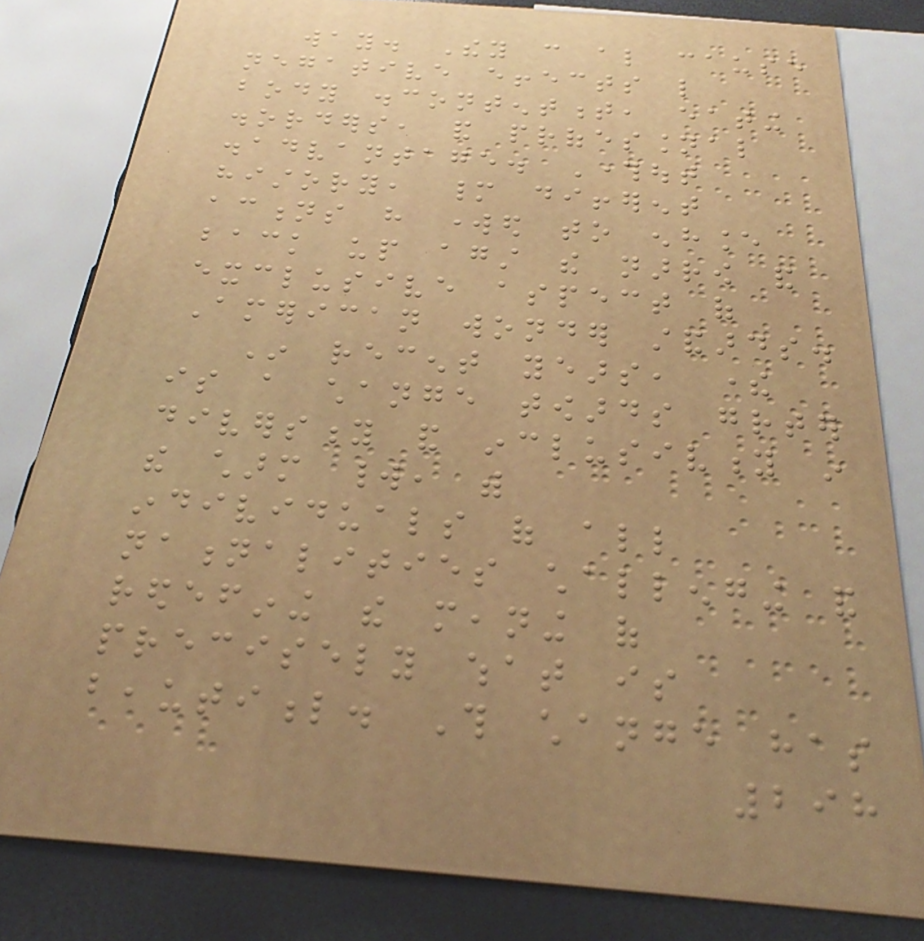way. They can also cause
negative effects like
body discontentment, eating
disorders, and professional
disadvantage. Throughout
history, many different
actions have worked to enhance
back up against the narrow and
exclusive aspect of
American wonder standards.
In recent years, there
is a change towards greater
diversity and inclusivity in
the charm world, with
individuals of all
nationalities challenging and
redefining the meaning of
precisely what is
beautiful. This change has
298
